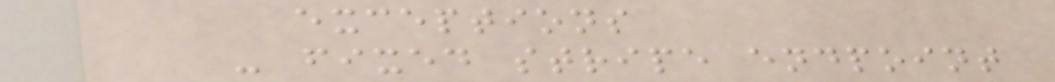exceptions
- fixed stripe endpoint
